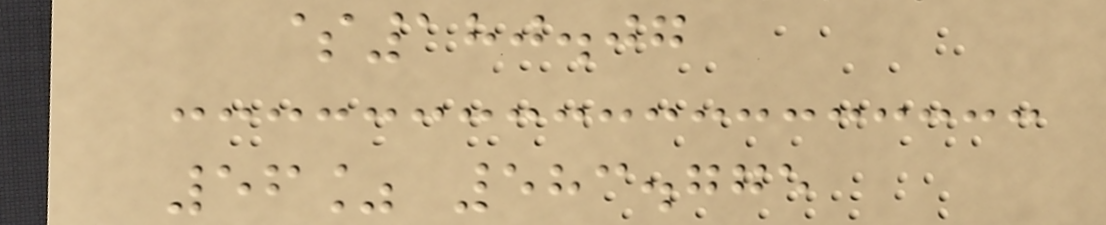$180.07
56% 583.775
